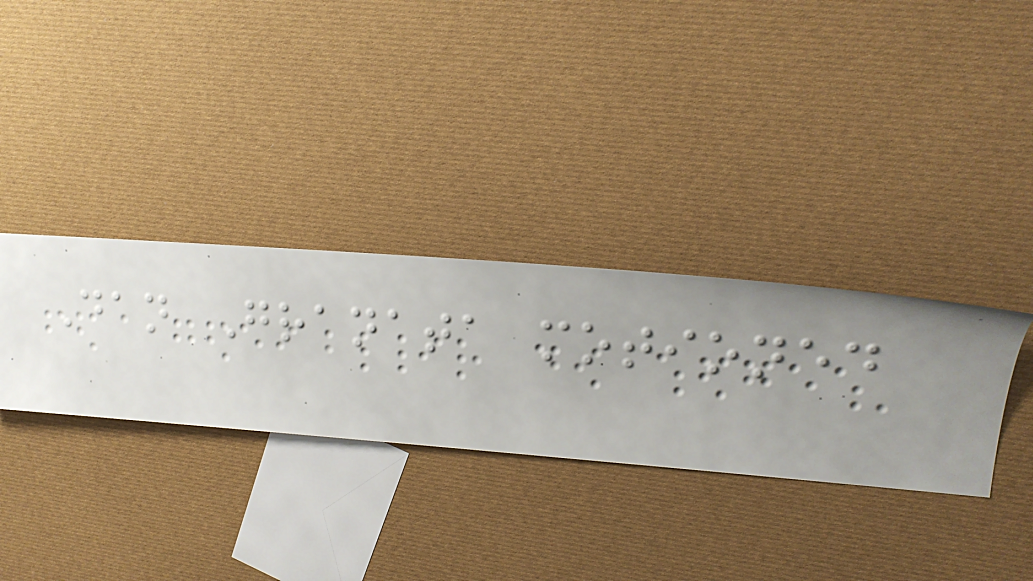Dan Granata motioned
